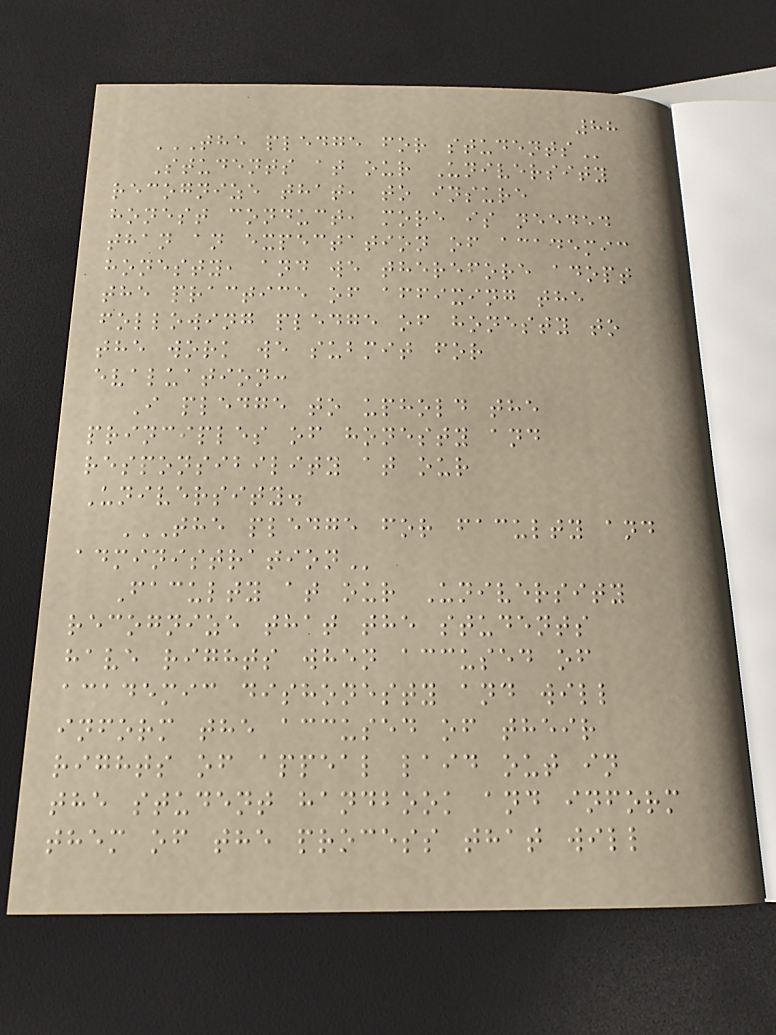88
THE PLEDGE FOR STUDENTS
Students at our University
recognize that, to insure
honest conduct, more is needed
than an expectation of academic
honesty, and we therefore adopt
the practice of affixing the
following pledge of honesty to
the work we submit for
evaluation:
I pledge to uphold the
principles of honesty and
responsibility at our
University.
THE PLEDGE FOR FACULTY AND
ADMINISTRATION
Faculty at our University
recognize that the students
have rights when accused of
academic dishonesty and will
inform the accused of their
rights of appeal laid out in
the student handbook and inform
them of the process that will
